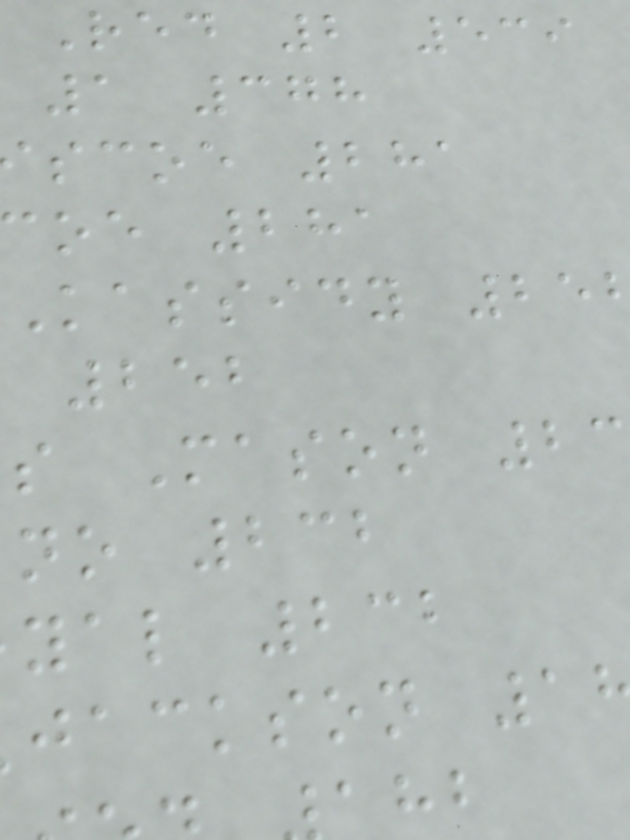Red 2 539
1 378
scoe 281
oe 281
Kassidy 25
252
s Mason 2
no 232
yal 232
jackson 1
